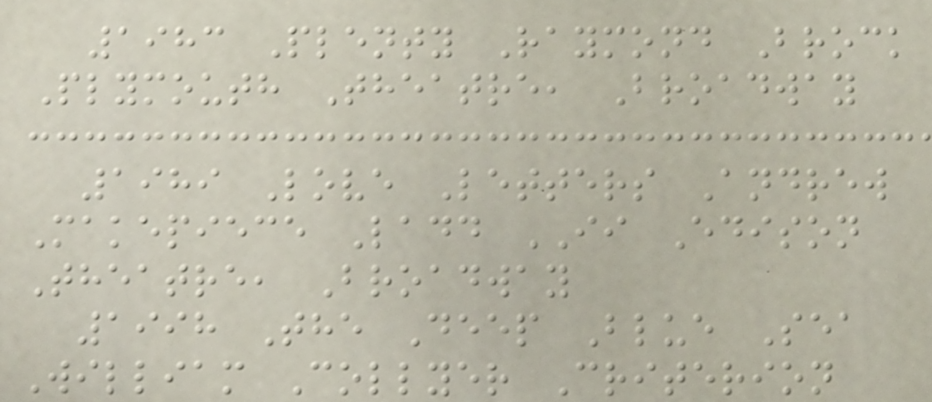1983 Plenty Raymond Brock
Plymouth Theatre, Broadway
1989 Love Letters Andrew
Makepiece Ladd II Edison
Theatre, Broadway
1998 The Deep Blue Sea
William Collyer Criterion
